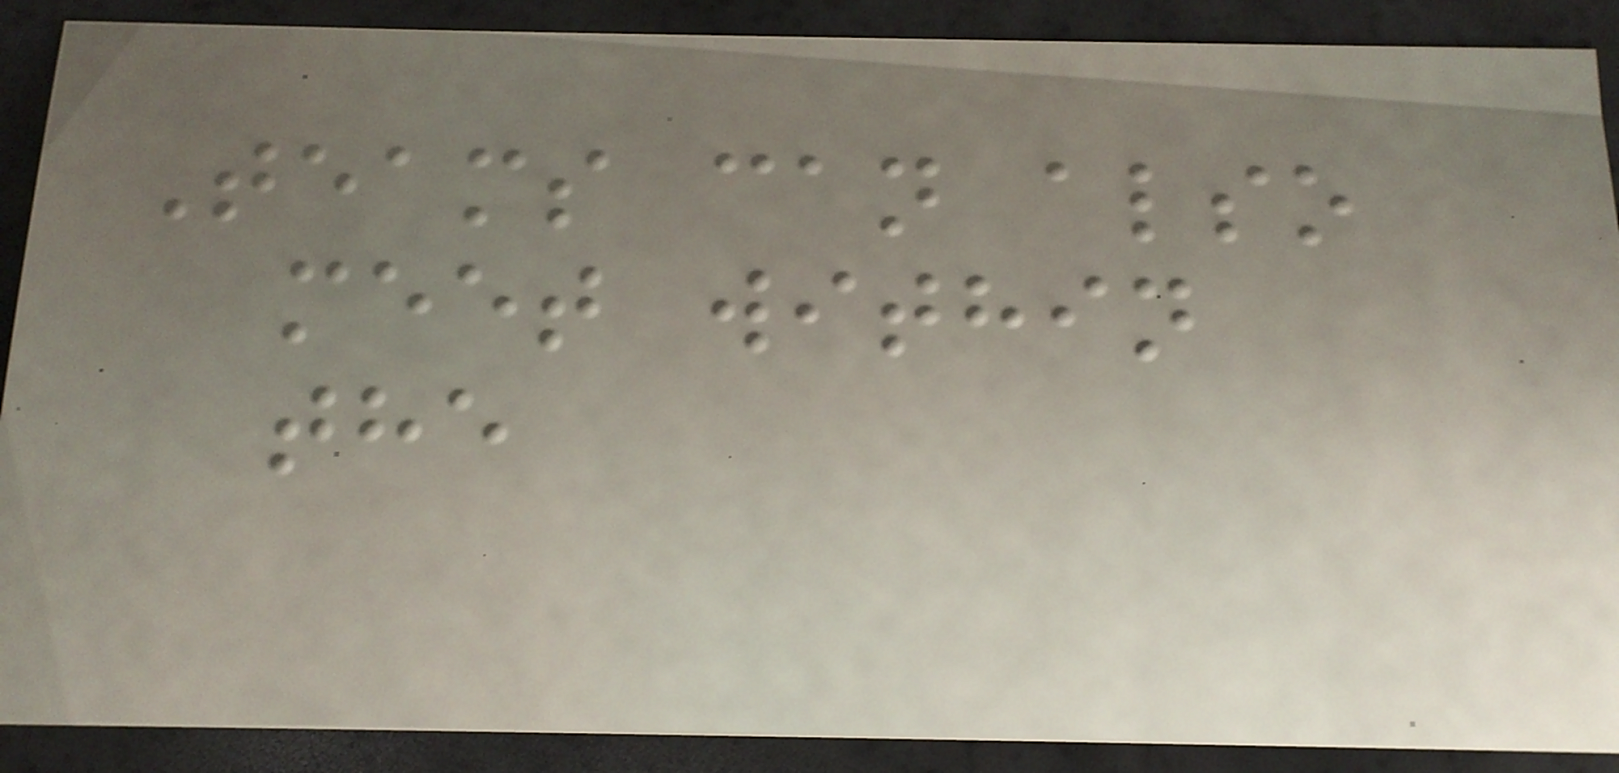Teams can also
meet within
the
